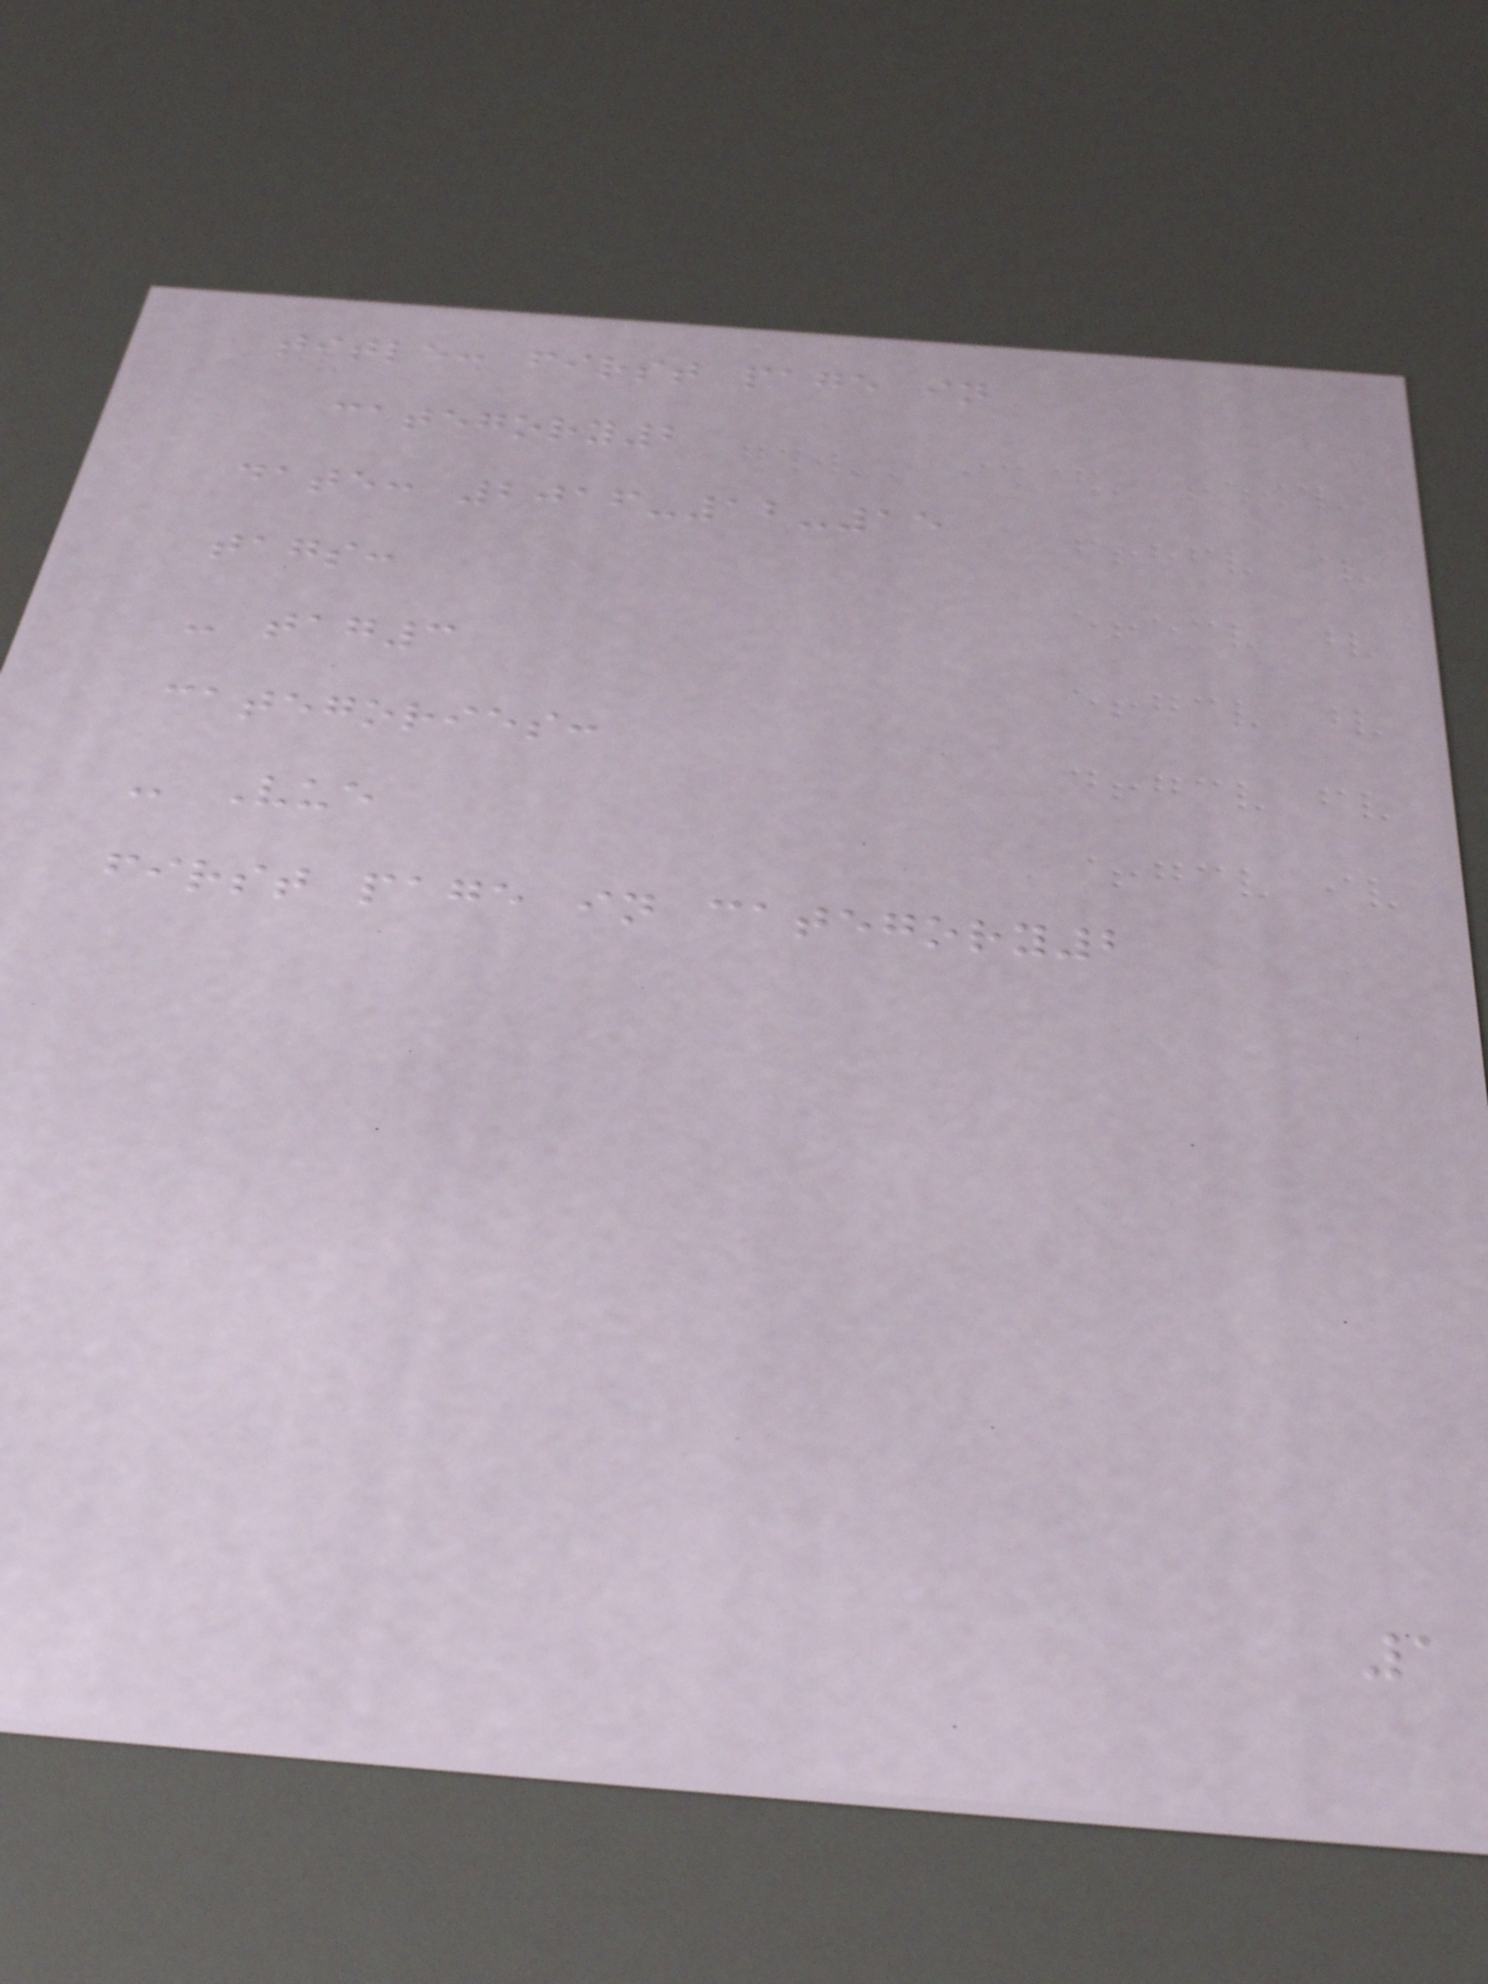title: first page in
category2
date: 2016-12-15
tags:
- tag3
categories:
- Vue
first page in category2
1
